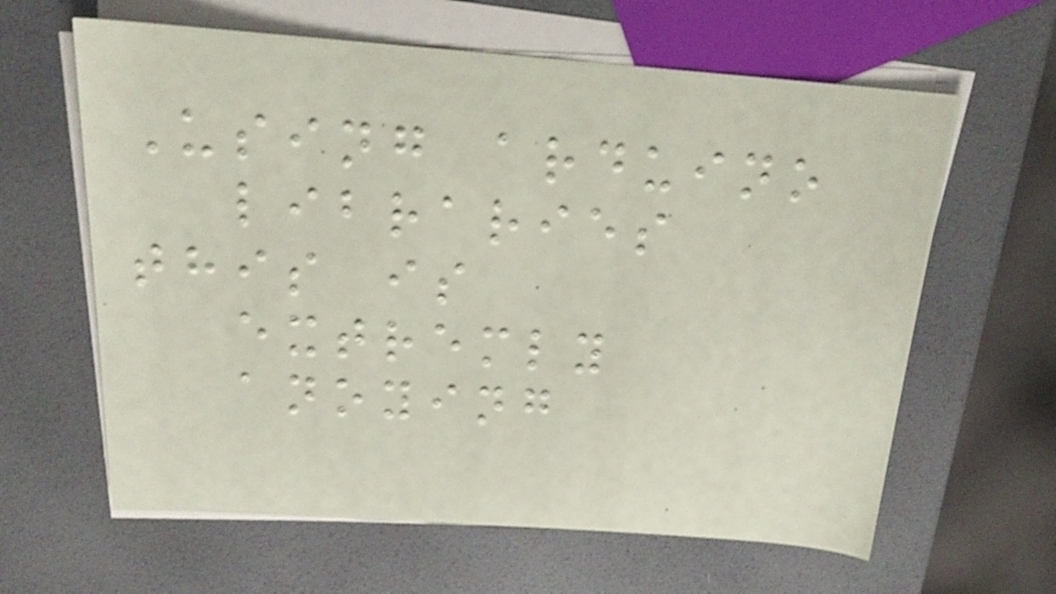Using arduino
libraries
this is
extremly
anoying
